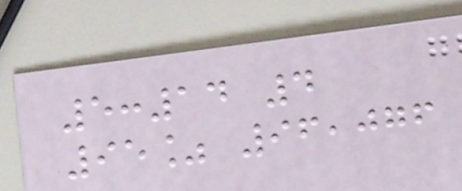5:14 4
95% 96,076
